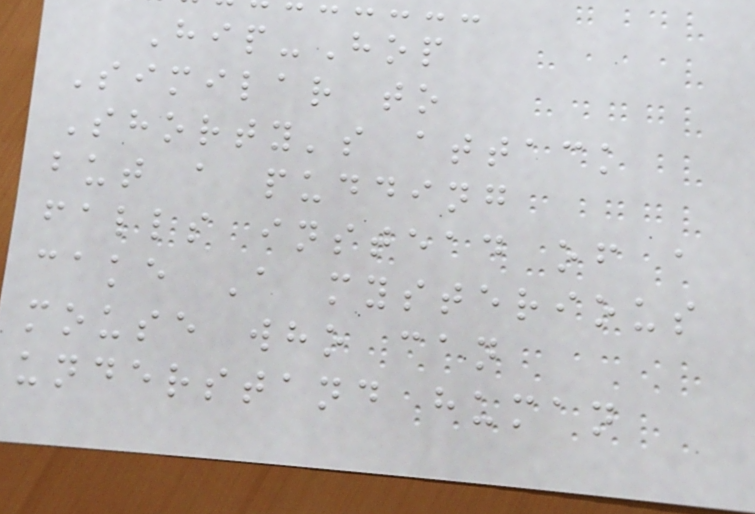Hip-Hop
Similar to
Shorty's attack
but a pudding
falls instead of a
cake A mysterious
mouse who can
understand human
